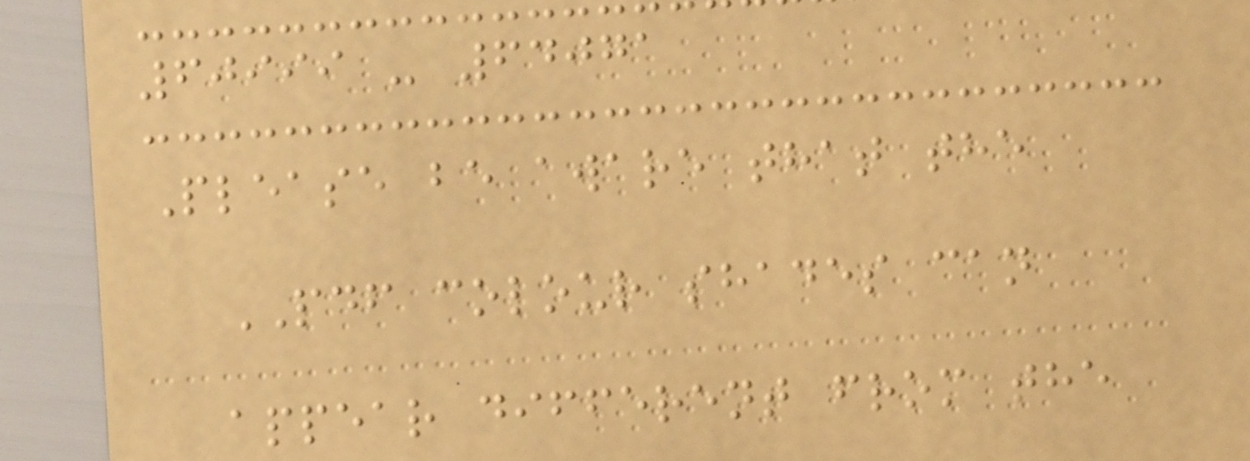60999 - 64071
Please be aware that the
PDF colour shades can
appear different from the
